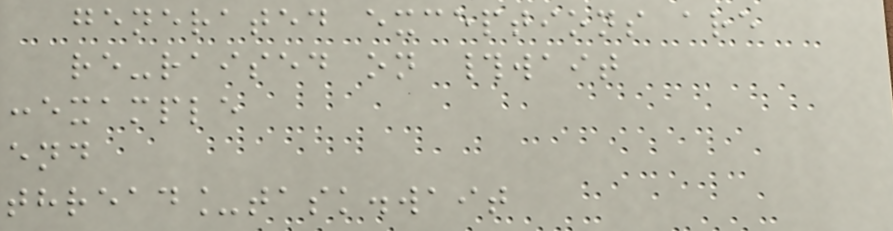generated exceptions are
re-raised on #wait
:example
end
thread_task.wait
